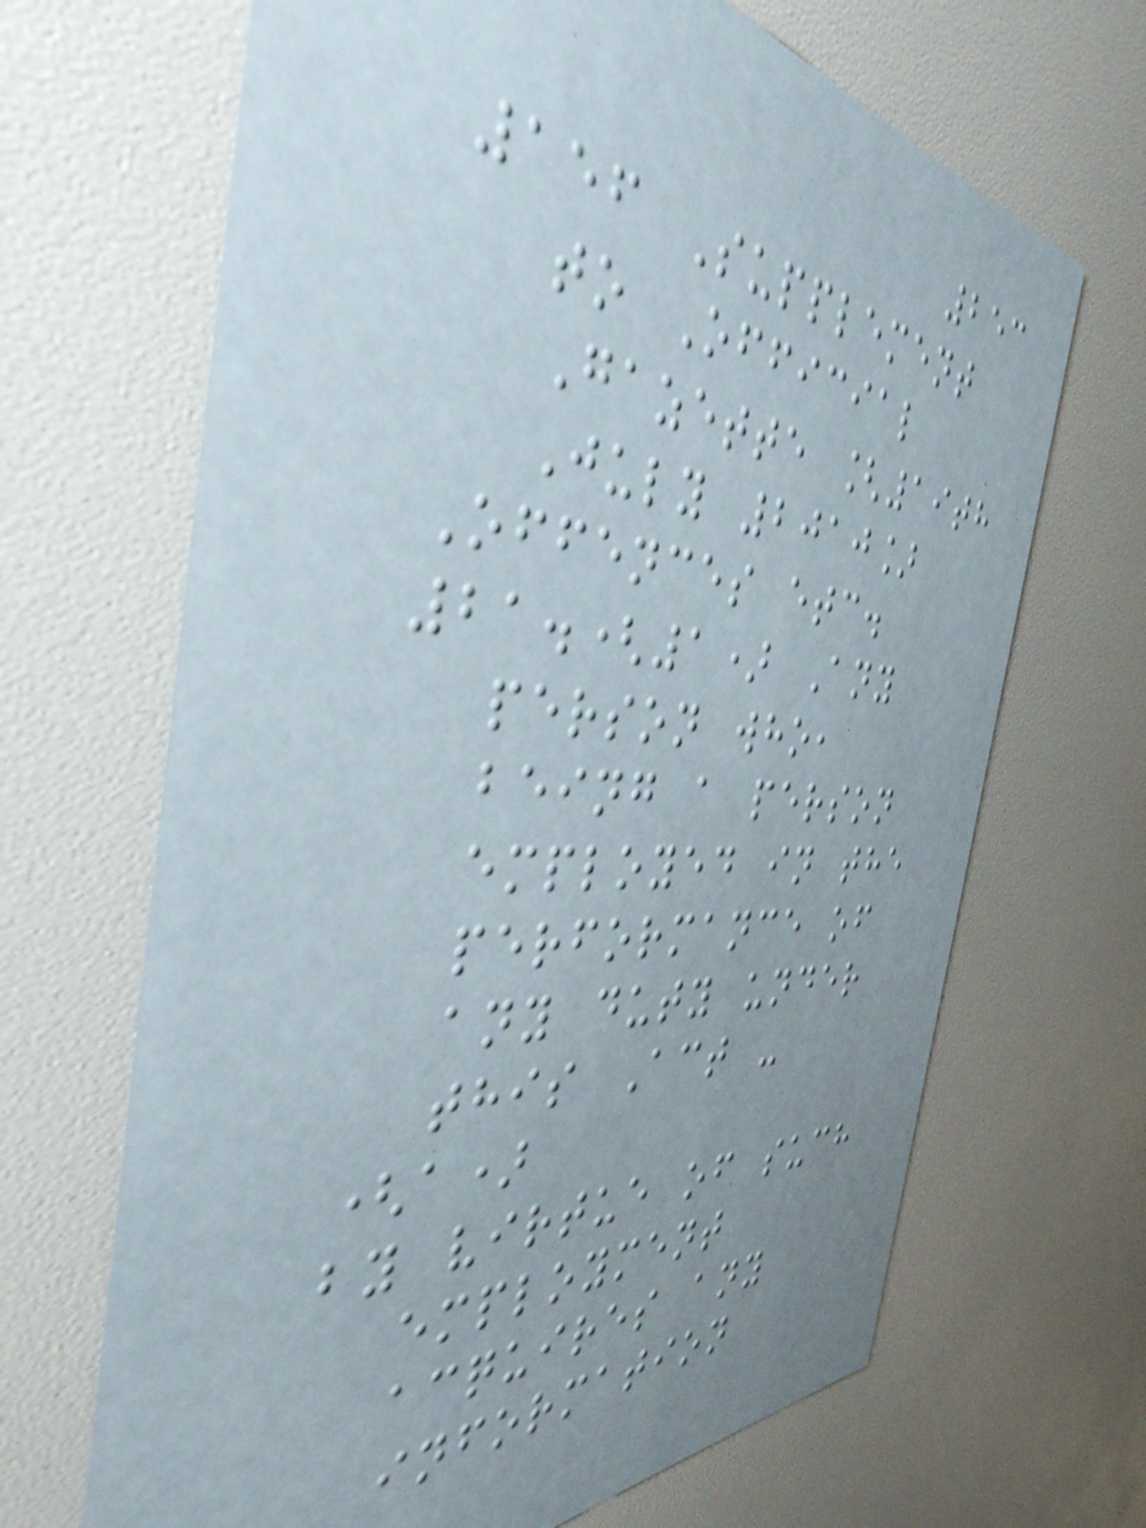253
156 Supplement
to Official
Gazette [19th
July 2010]
Offences etc.
21.(1) Any
person who,
being a person
employed in the
performance of
any duty under
this Act -
(a)
by virtue of such
employment
acquires any
information
